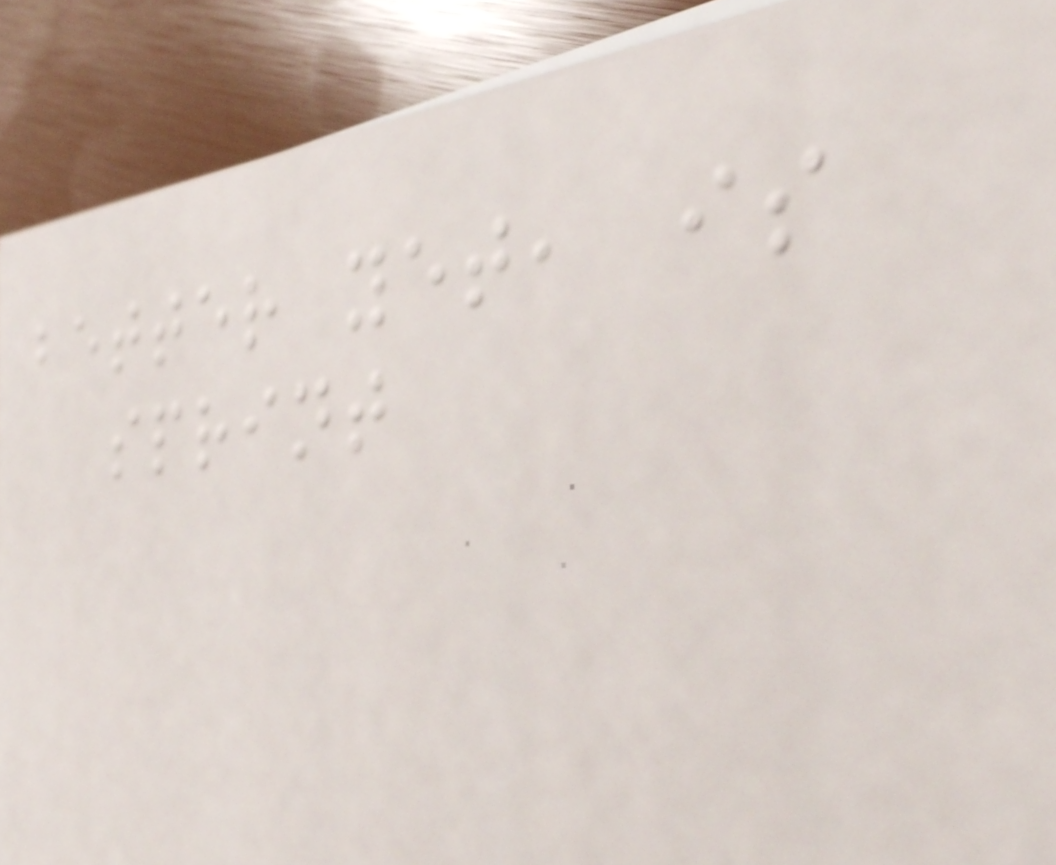better yet, is
sprint
